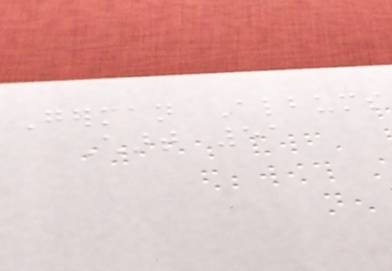German Albums
Chart 51
